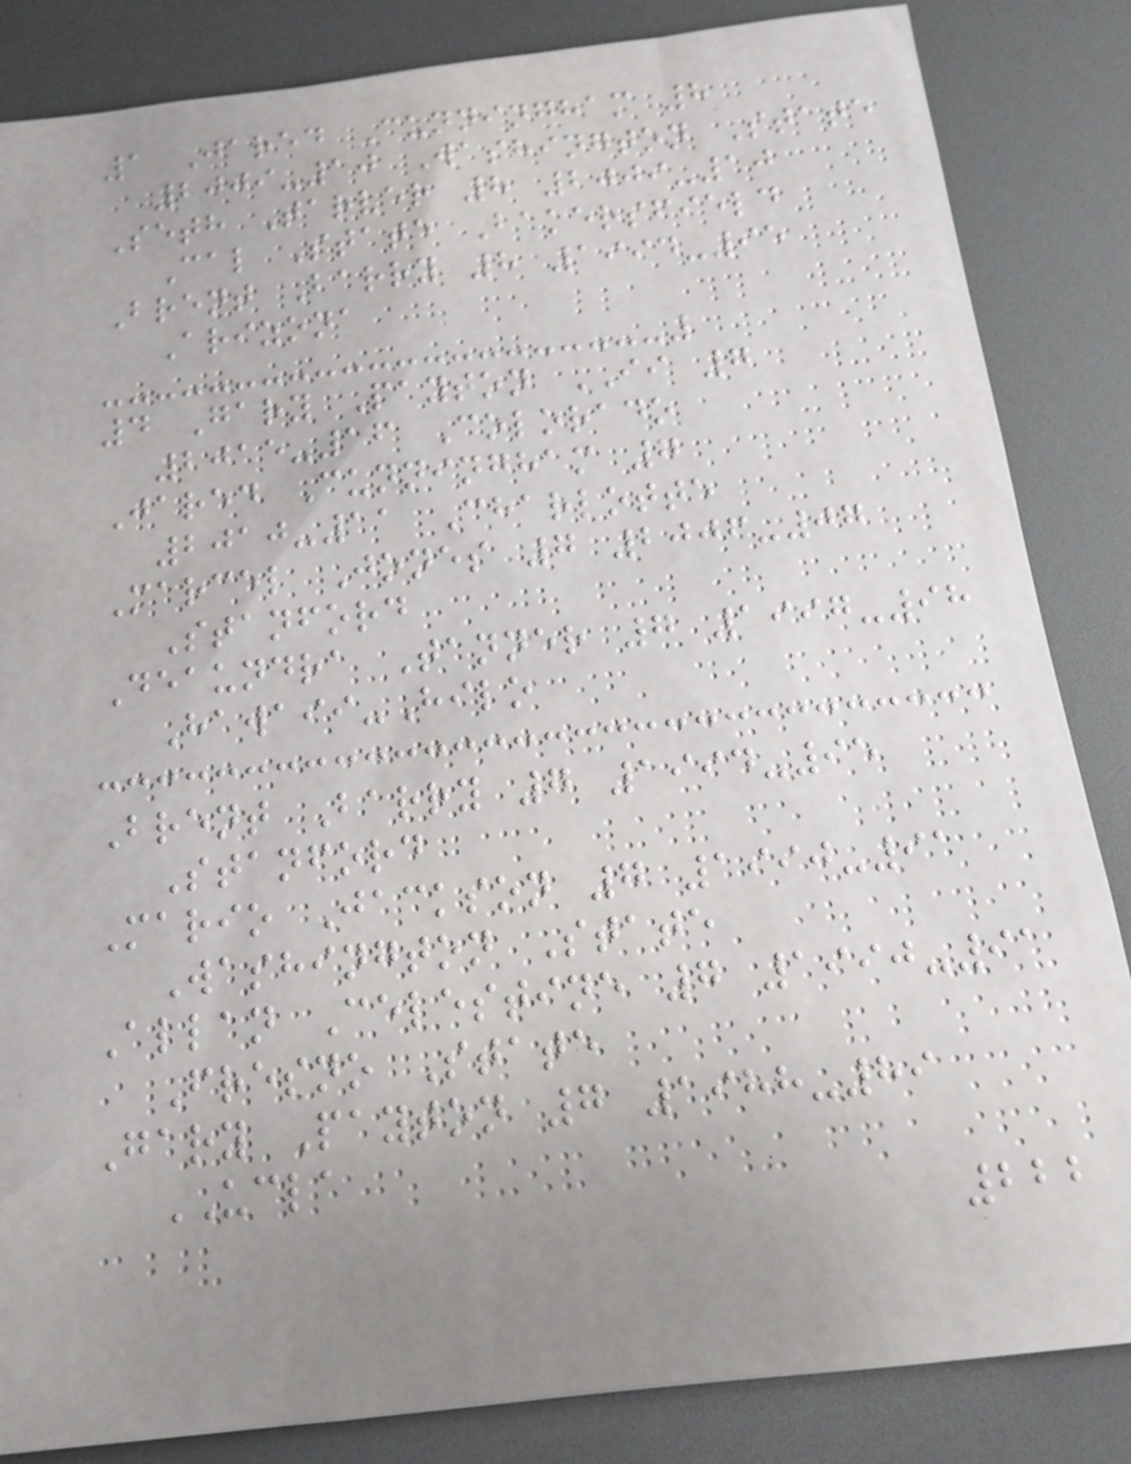1 Jared Cunningham 8
2009-10 Washington State
Seth Tarver 8 2009-10
Cal State Bakersfield
Brent Barry 8 1994-95
Arizona
4 Gary Payton II 7
2015-16 Colorado
Jared Cunningham 7
2010-11 Charlotte
Marcel Jones 7 2006-07
Stanford
Deaundra Tanner 7 1997-98
Hawaii-Hilo
Brent Barry 7 1994-95
Stanford
Mario Jackson 7 1990-91
Washington State
Allan Celestine 7 1990-91
Fresno State
Gary Payton 7 1988-89
UCLA
222
